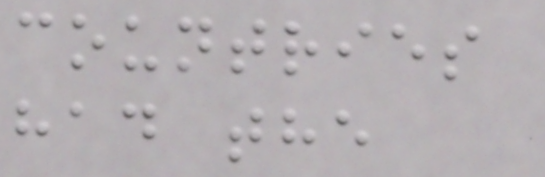countries
had the
